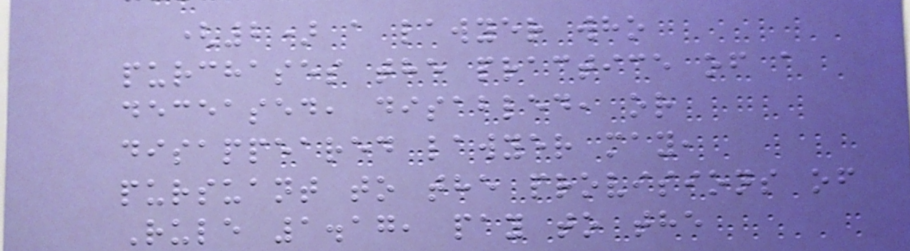(2) a lawyer who
purchases the practice of a
deceased, disabled, or
disappeared lawyer may,
pursuant to the provisions of
Rule 1.17, pay to the
